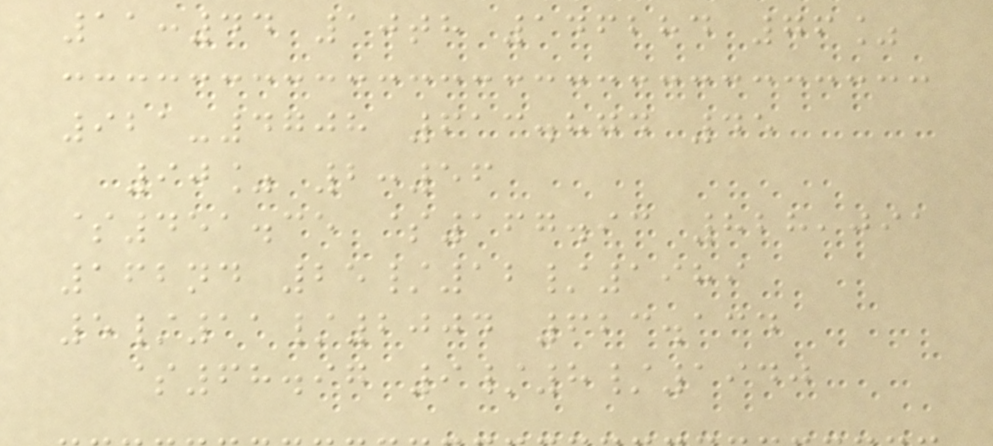11:44 10th 146284 76%
921-4708 613.874 45
90% 2:56
$451.35 $167.93 828,091
162nd 25/12/1989
5/11/2004 623.134
$68.97 9/8/1940
